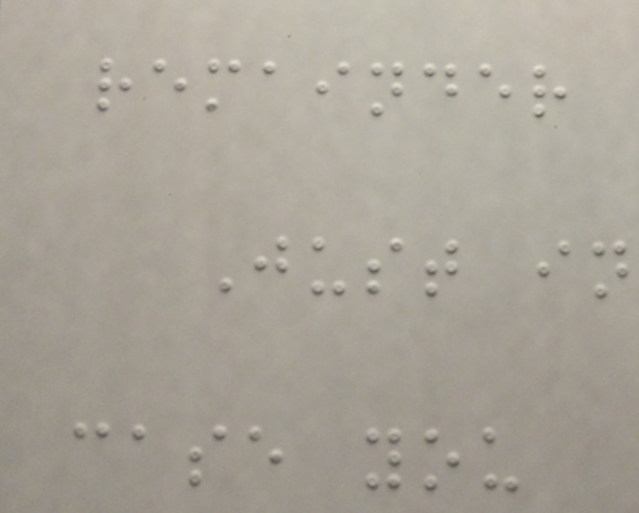remainder
Just in
case you
